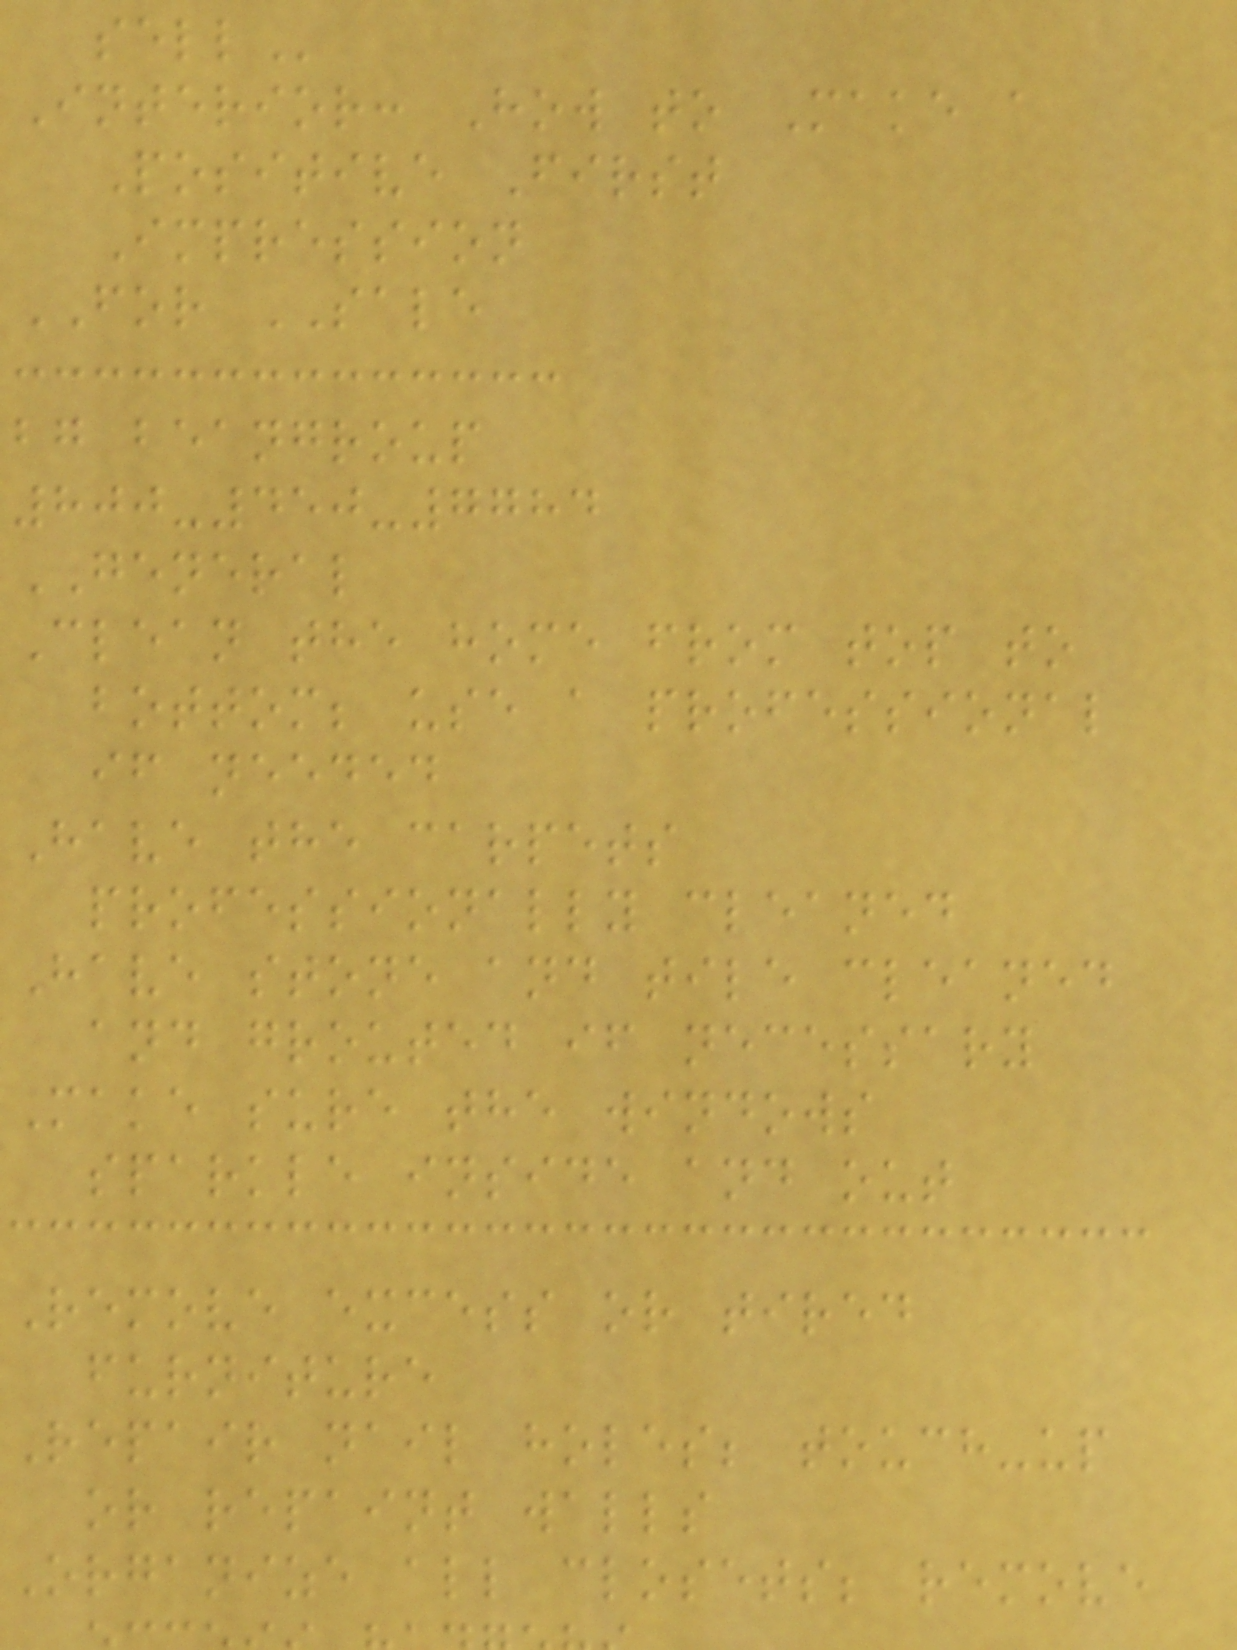Interior: How to Make a
Positive First
Impression
FOR SALE
bg beangroup
800-450-7784
GENERAL
Clean the home from top to
bottom; use a professional
if needed
Have the carpets
professionally cleaned
Have stone and tile cleaned
and grouted if necessary
Make sure the windows
sparkle inside and out
Remove excess or tired
furniture
Repair nail holes; touch-up
or repaint walls
Organize all closets; remove
